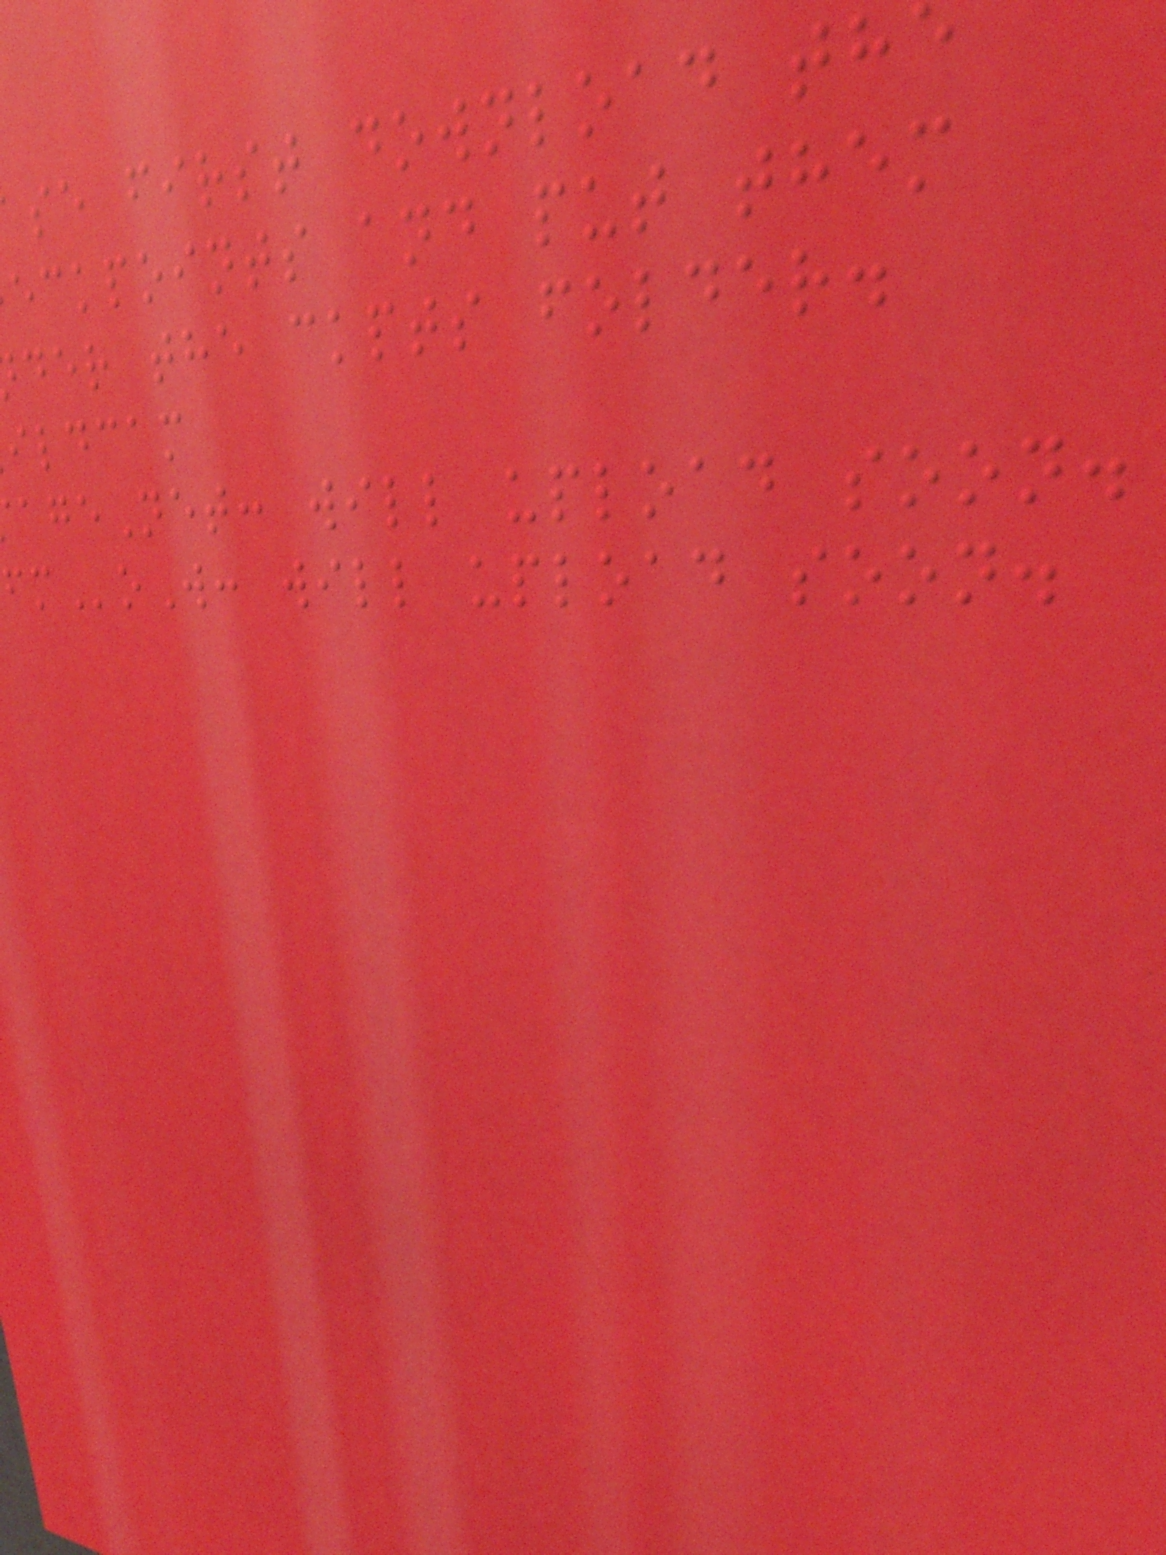se first download th
eckpoints and put them
der the ckpts folder.
ildcam
ageNet: will upload soon.
oW: will upload soon.
